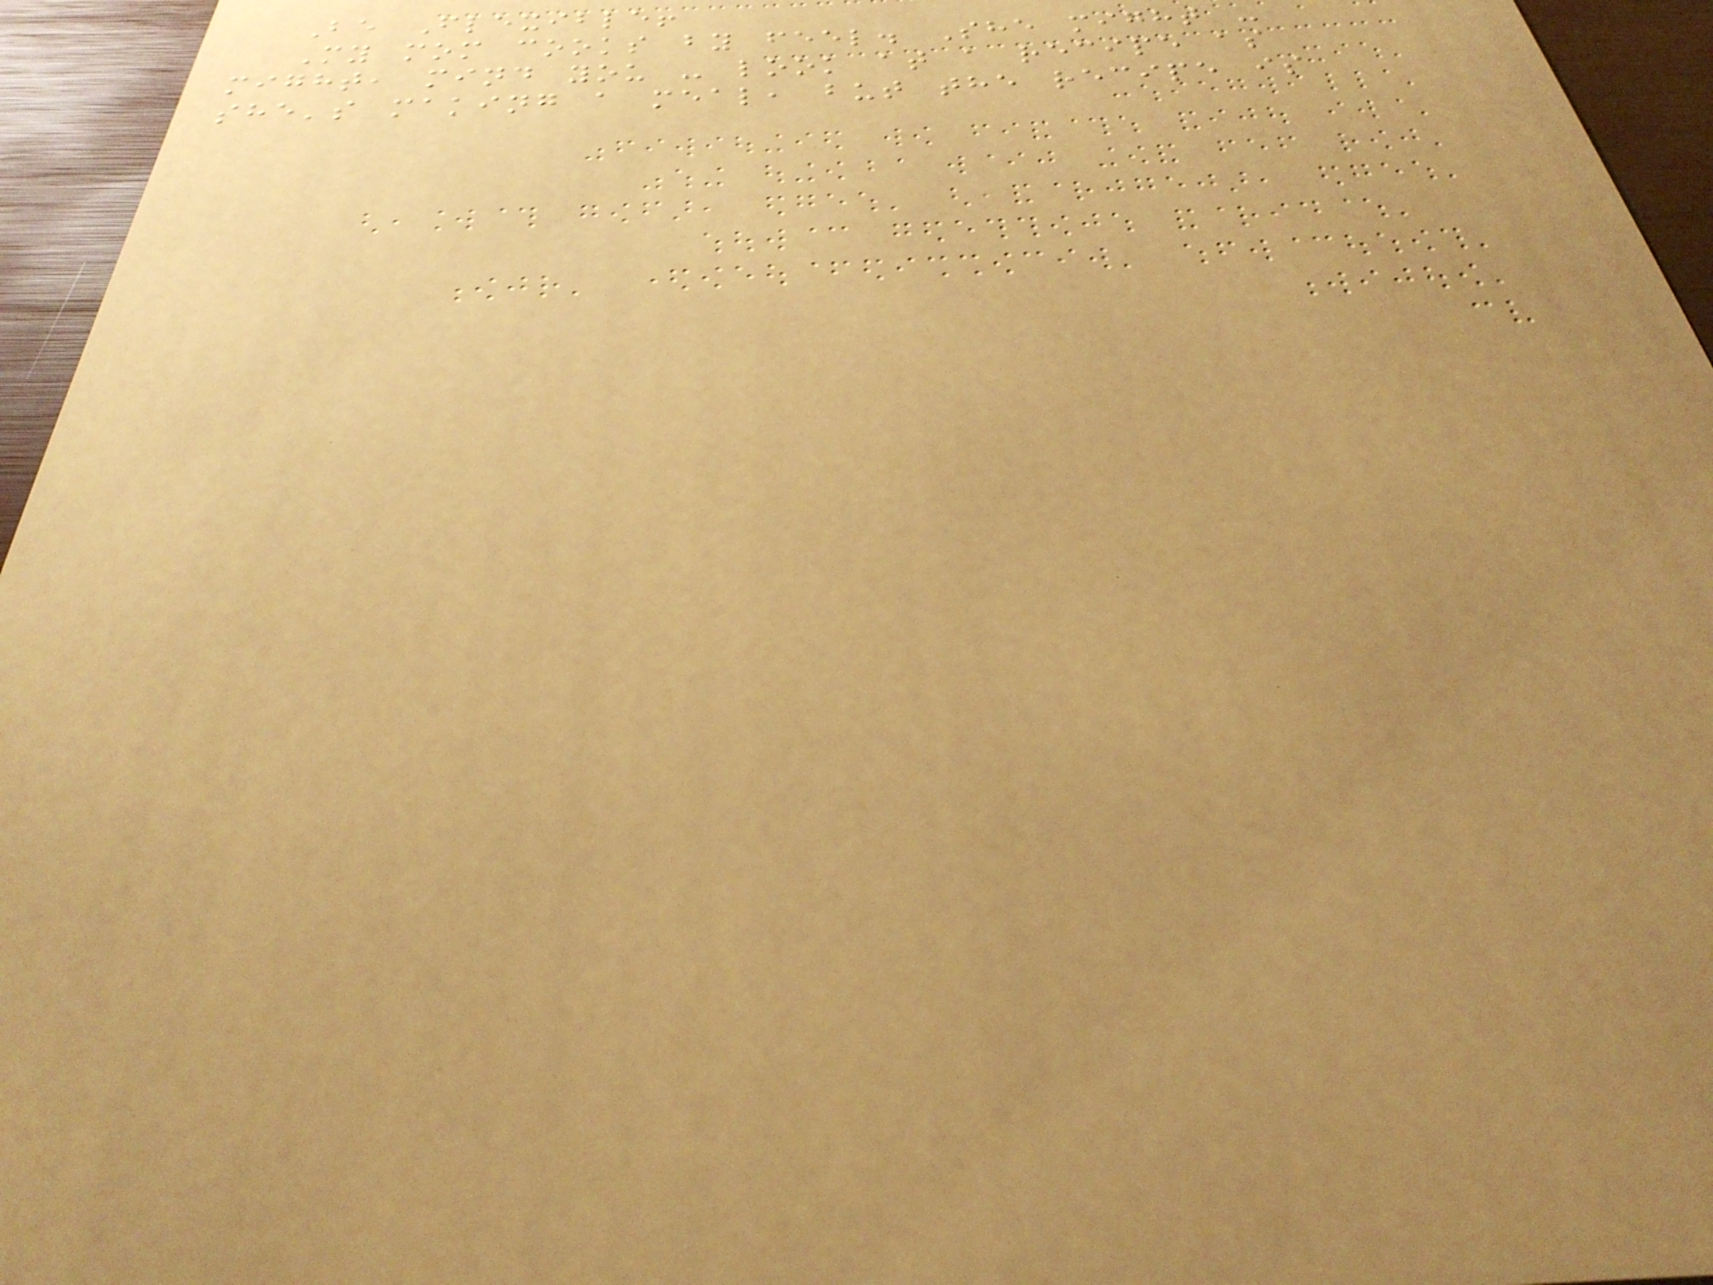Be Flexible!
My mom cooks by feel. She might -
might, mind you - look at a recipe as
she's making a meal, but the recipe is
